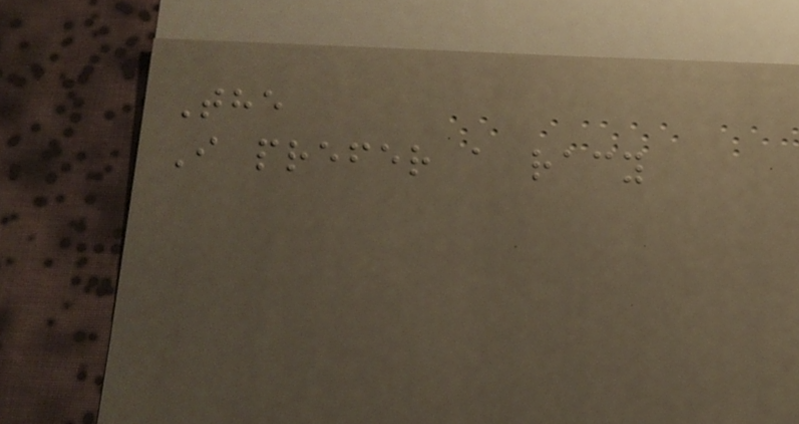The
I prefer a racy
